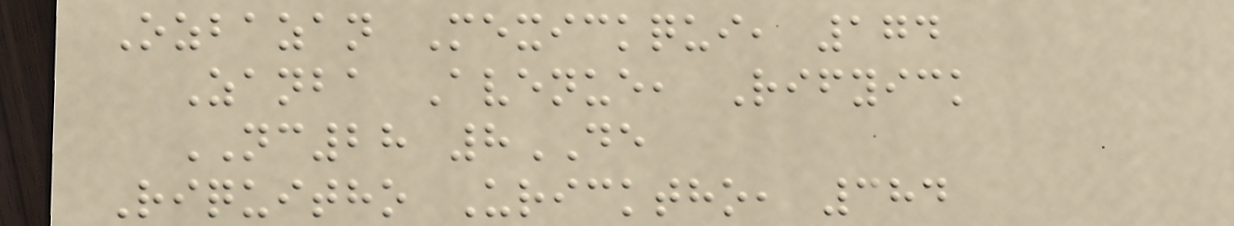Ozbazan Mexickqui, 174
Zanba Avenue, Rifyick
NC28 8DE
Riquitho Uricktho, 384
